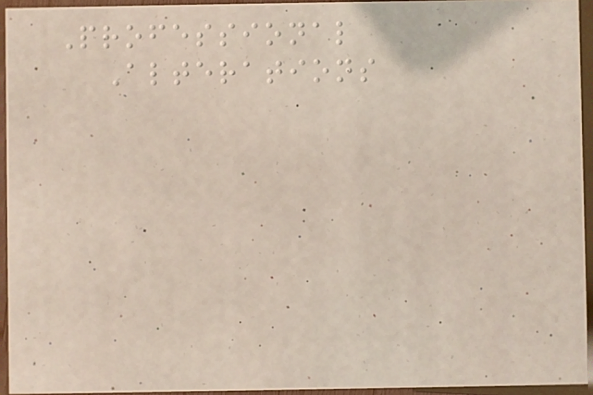Professional
Alterations
